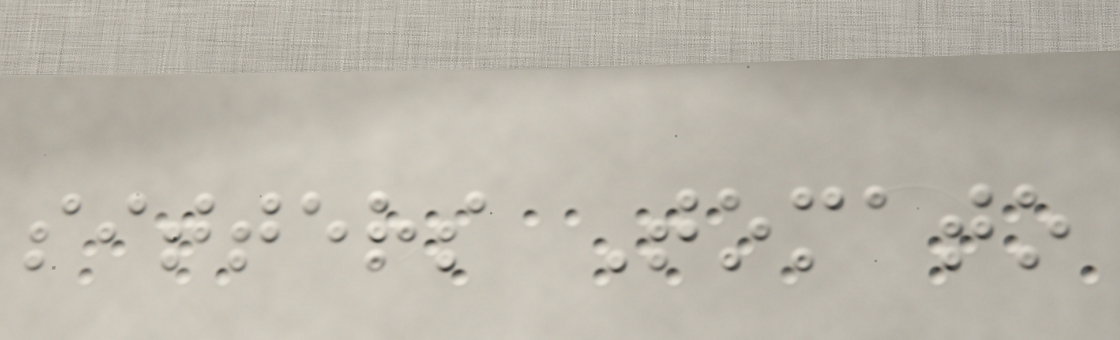sitters Tomato
